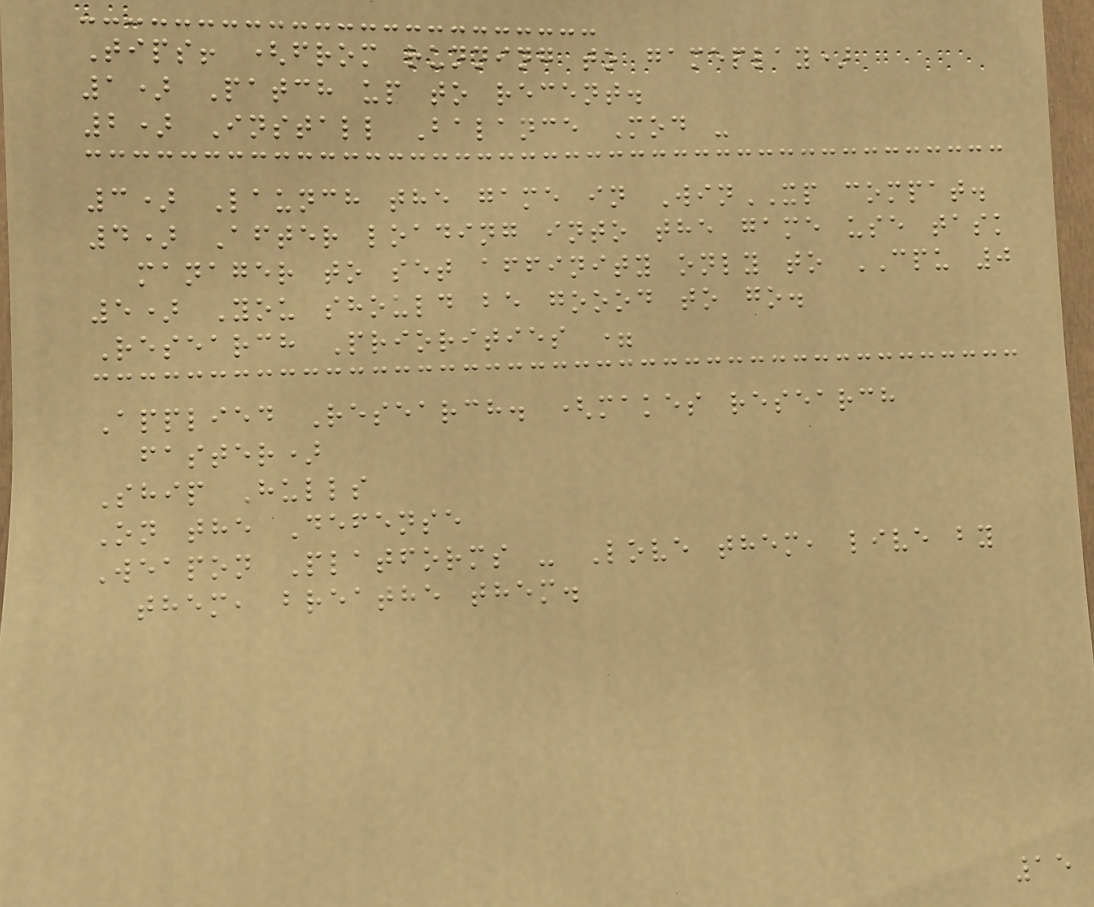Tips! (from running to gameplay)
1) Patch up to recent.
2) Install Balance Mod -
3) Launch the game in WinXP compat.
4) After loading into the game use task
manager to set affinity only to CPU 0
5) You should be goood to go.
Research Priorities =
Applied Research. (makes research
faster)
Ship Hulls
On the Defense
Weapon Platforms - Love them, live by
them, breathe them.
15
